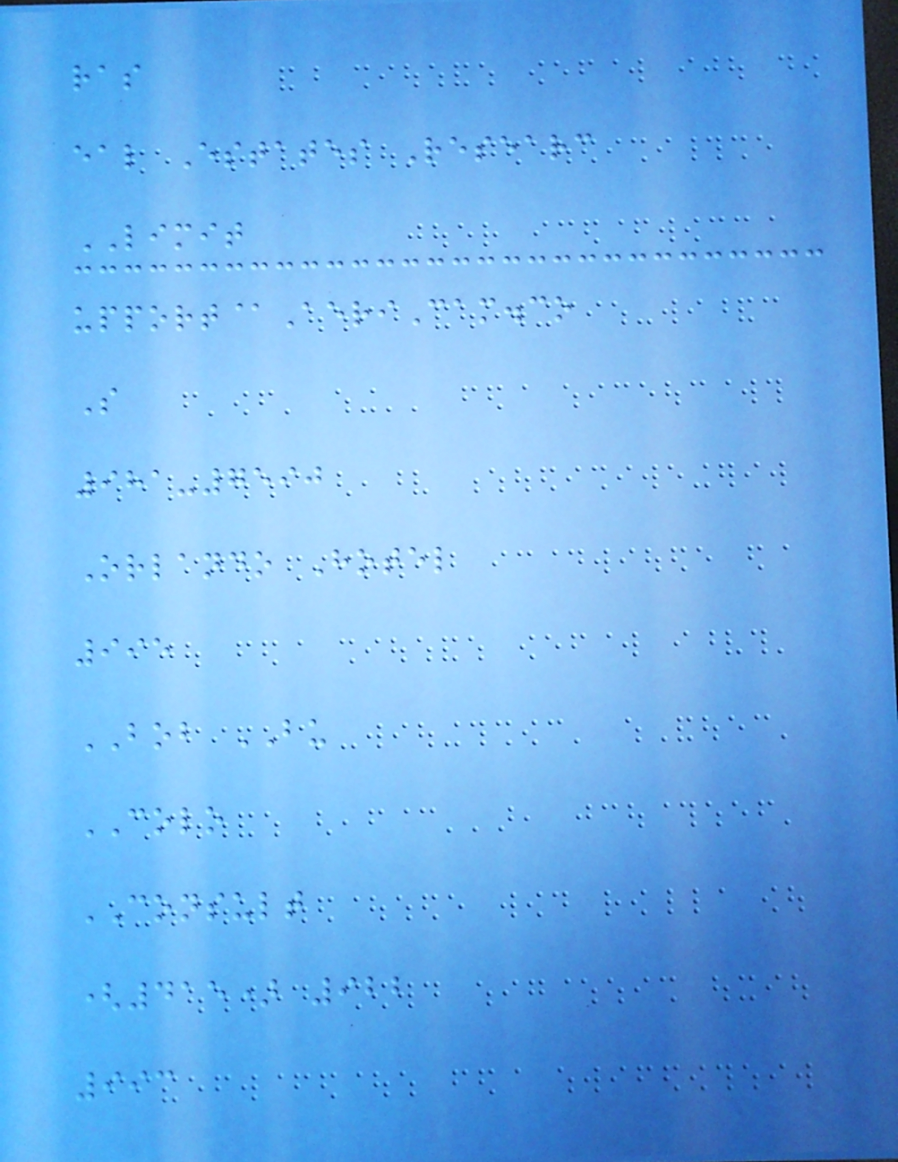ras
eal Estates Researc
LIMIT
upport@AeriCam.co
S
981-7590
Orlando Hotel
995
BOB BU
COLO
CONSULT
(415) 922
993
